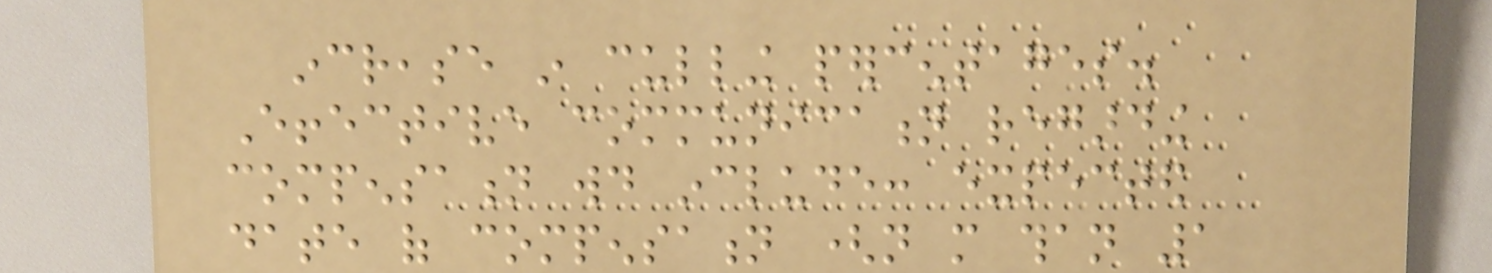increase in culling percentages.
Effective communication regarding
compensation would include: expected
date of compensation (not more than 1
